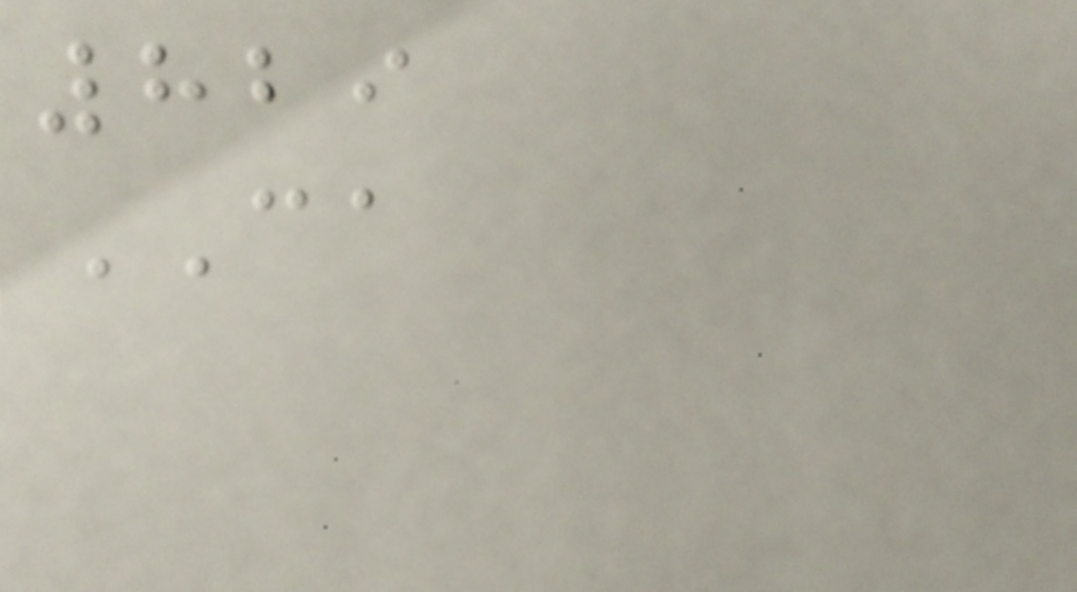829
CA
